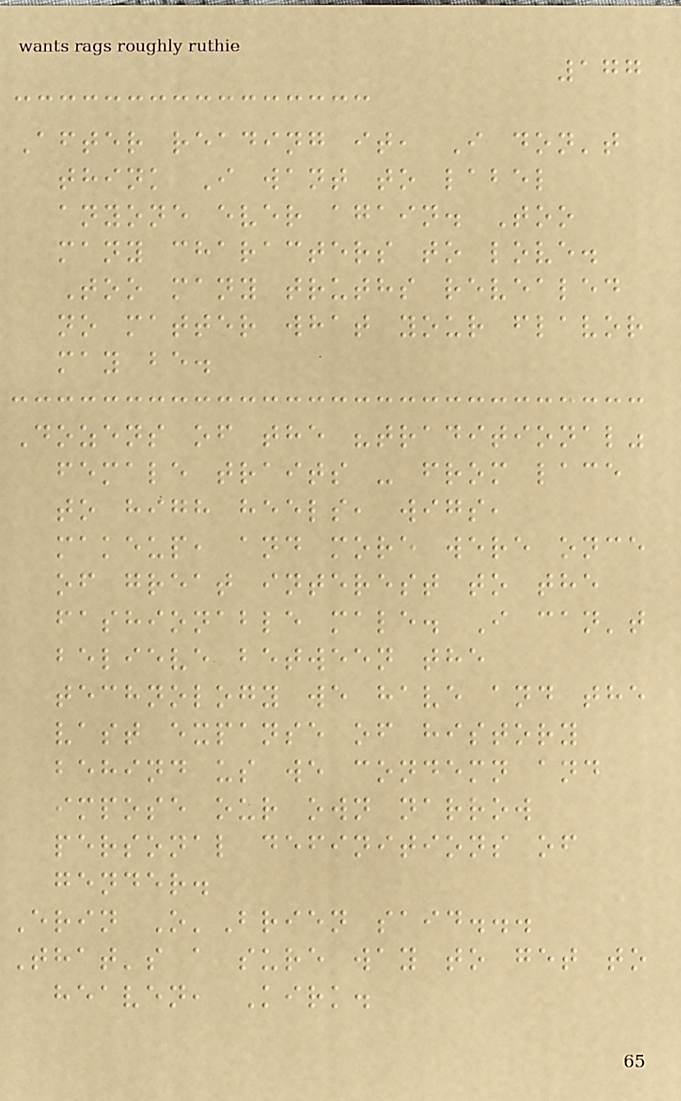177
After reading it, I don't
think I want to label
anyone ever again. Too
many characters to love.
Too many truths revealed
no matter what your flavor
may be.
Dozens of the "traditional"
female traits - from lace
to high heels, wigs,
makeup, and more were once
of great interest to the
fashionable male. I can't
believe between the
technology we have and the
vast expanse of history
behind us we condemn and
impose our own narrow
personal definitions of
gender.
Erin O'Brien said...
That's a sure way to get to
heaven, Kirk.
